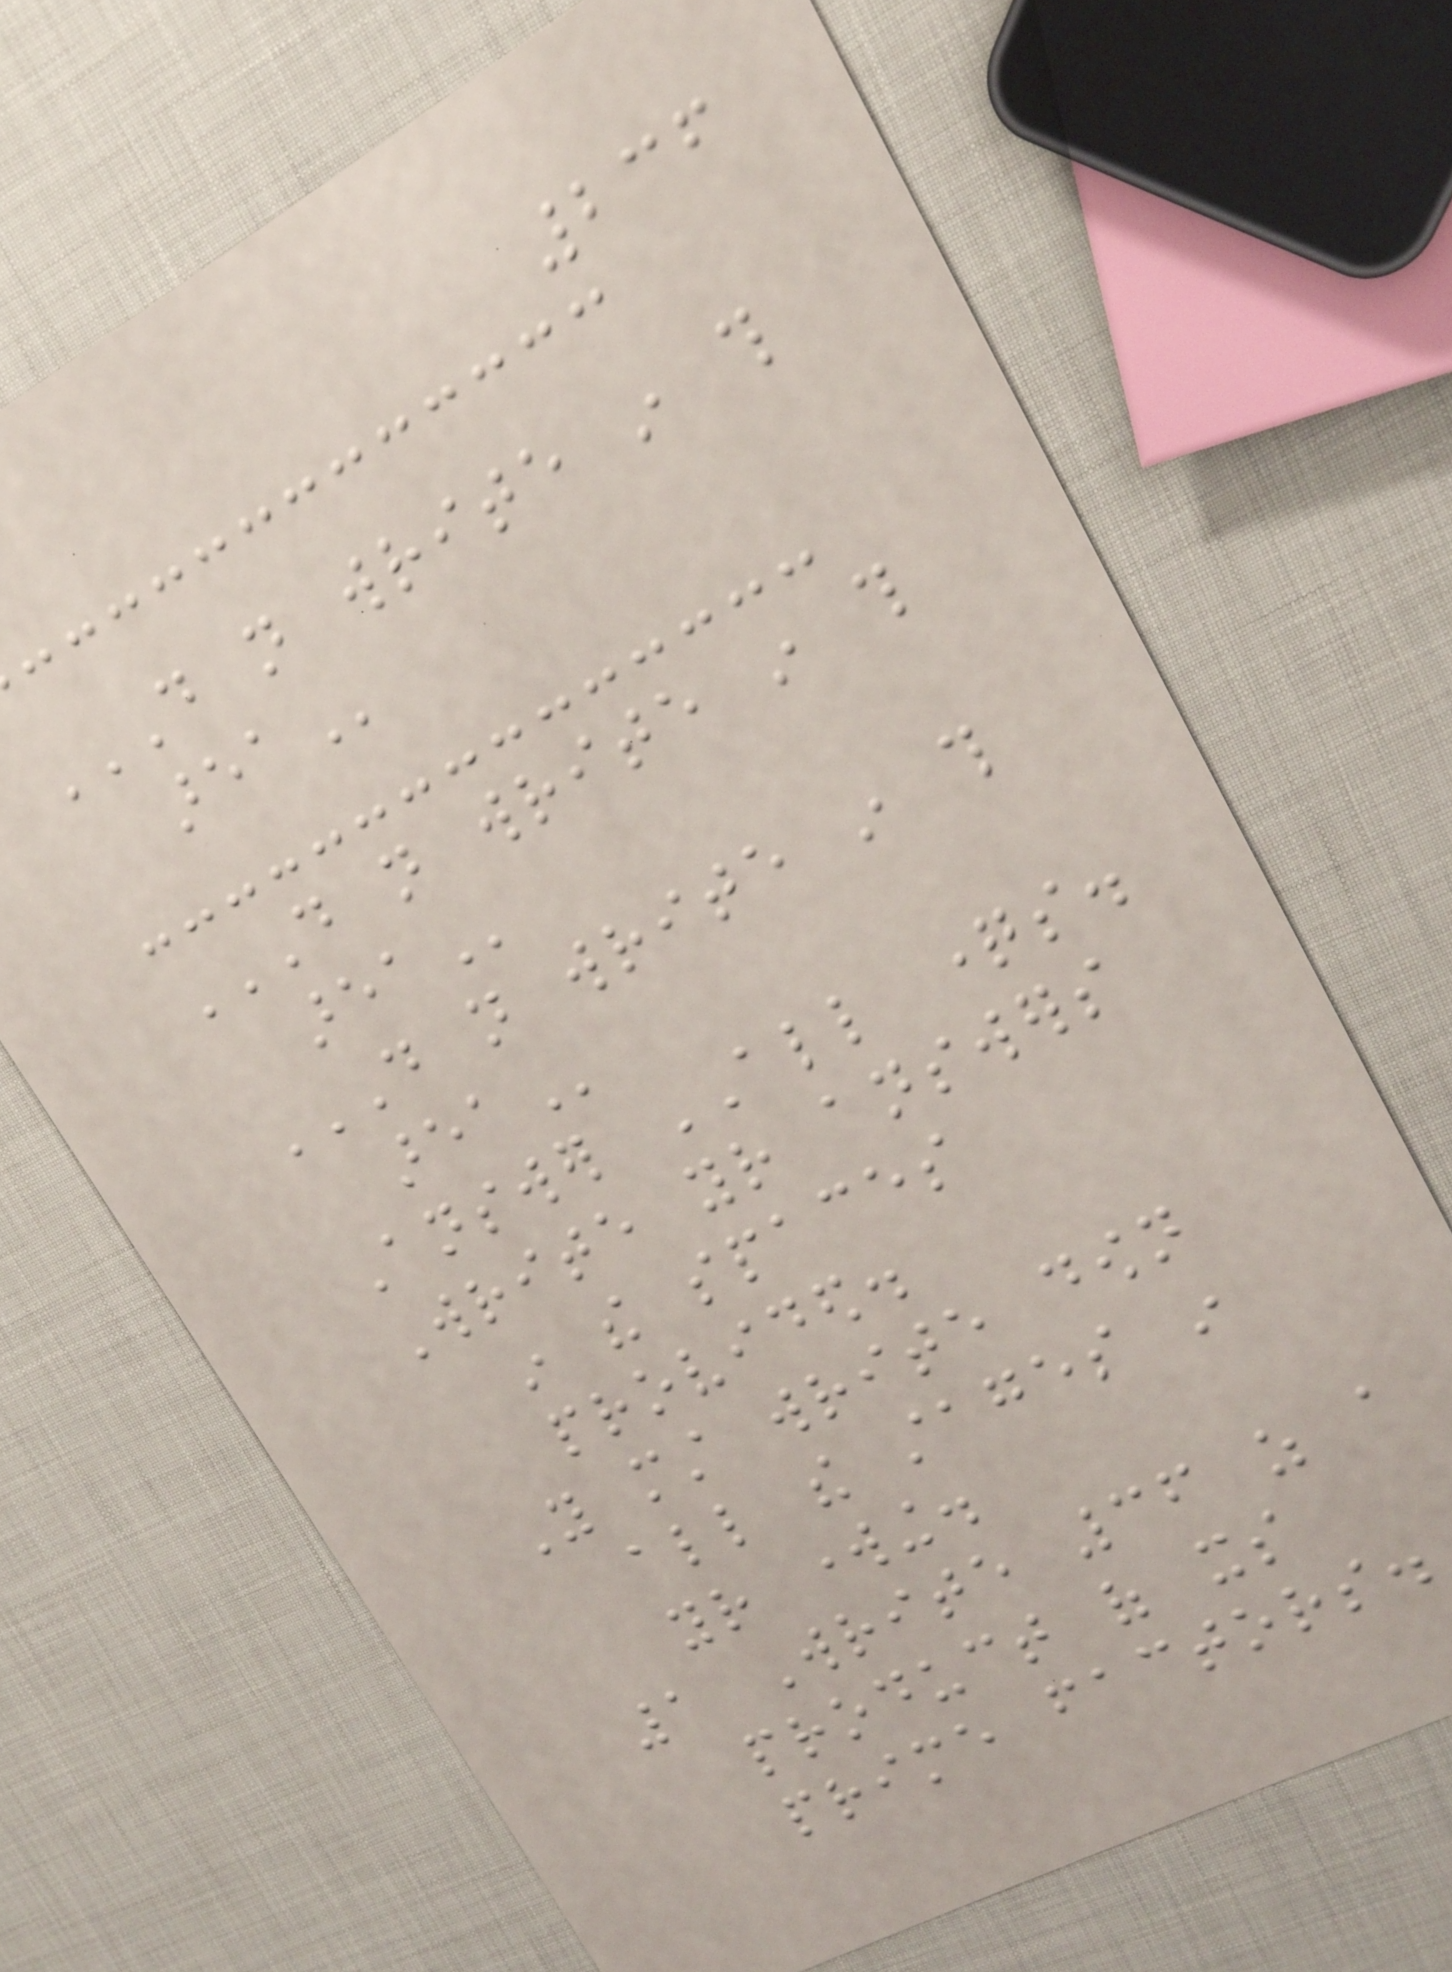236
DO NOT WRITE IN THIS
AREA
DO NOT WRITE IN THIS
AREA
DO NOT WRITE IN THIS
AREA
Answer ALL questions.
Write your answers
in the spaces
provided.
You must write down
all the stages in
your working.
1 Write 36 as a
product of its
prime factors.
